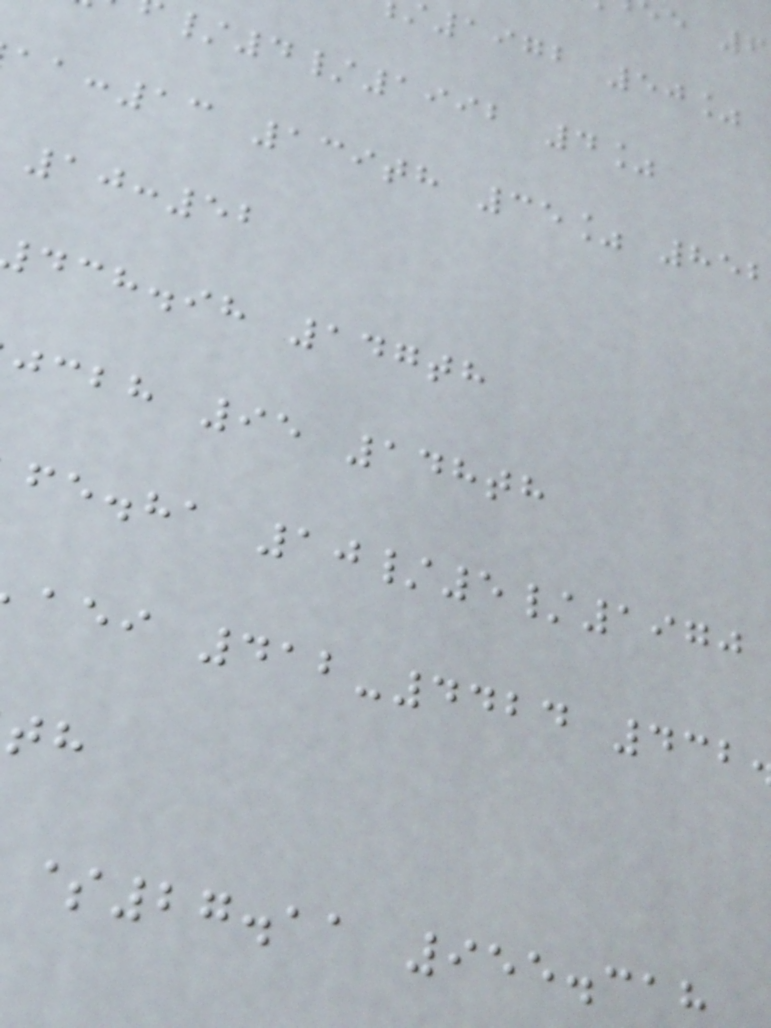1972 50%
/4/1992 4%
:13 139th 35% 852
10:52
dch.ih 147th
jcbh 95 148th
fe.ha 10/5/1970
aei 412-4424 432
$27.11 955.318
